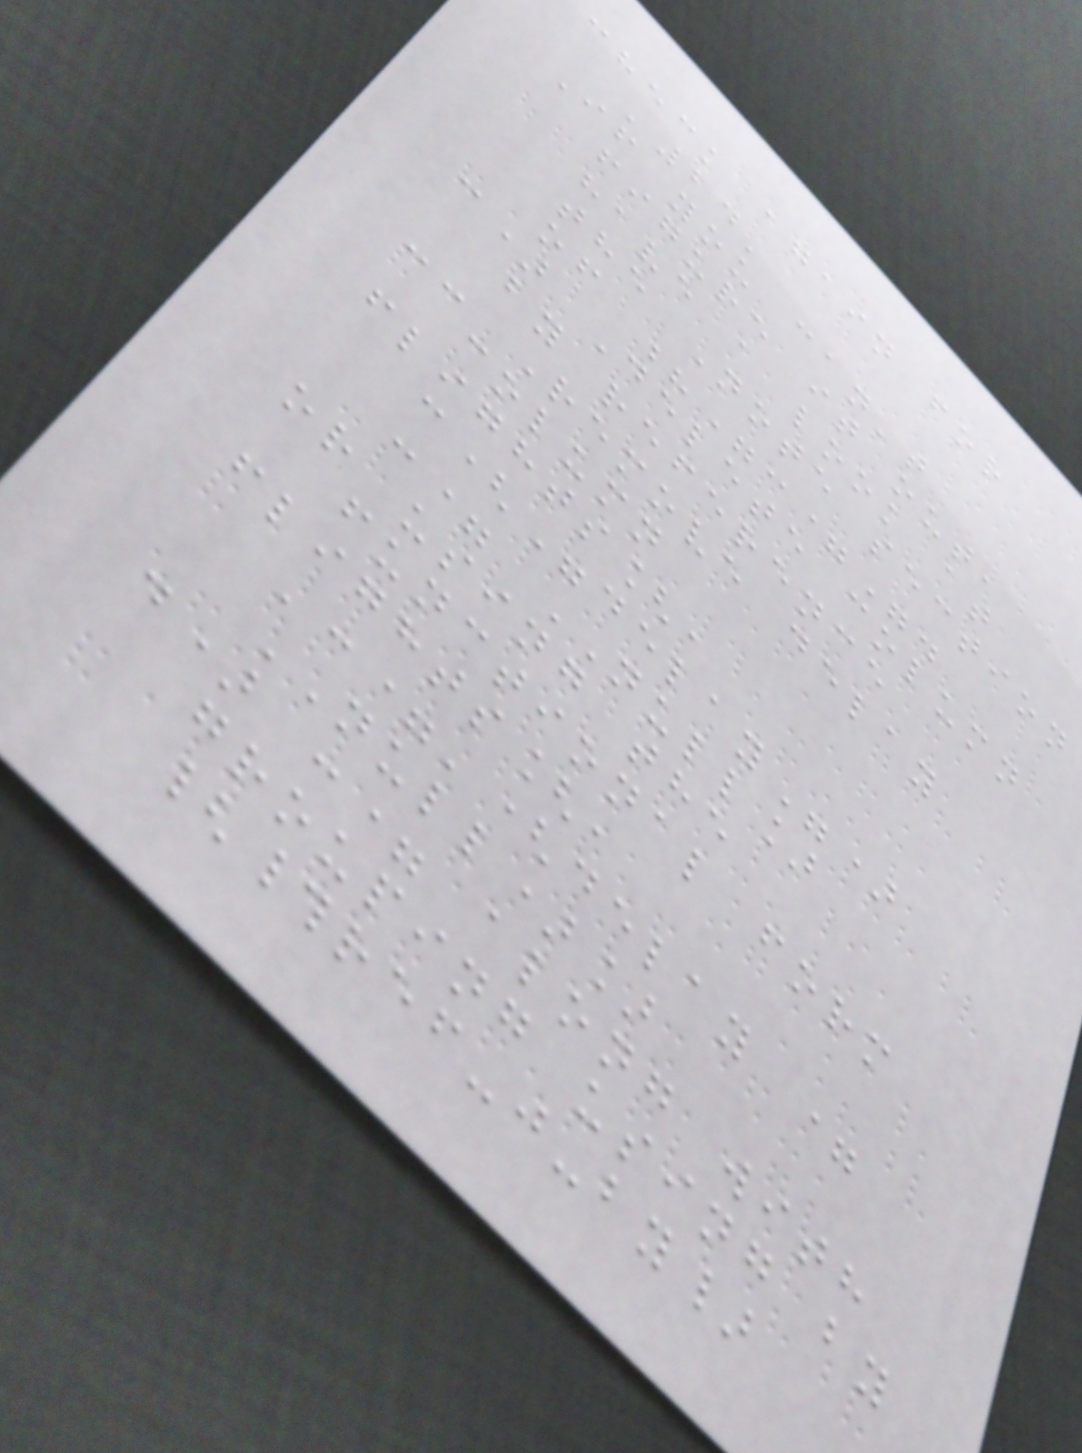check again for
'24'
If you can't
figure it out,
have a look at
the Note section
of ?":=".
c) Delete column
by reference
-- Remove delay
column
flights[,
c("delay")
:= NULL]
or using the
functional form
flights[,
':='(delay =
NULL)]
d) := along with
grouping using by
{#ref-j-by}
